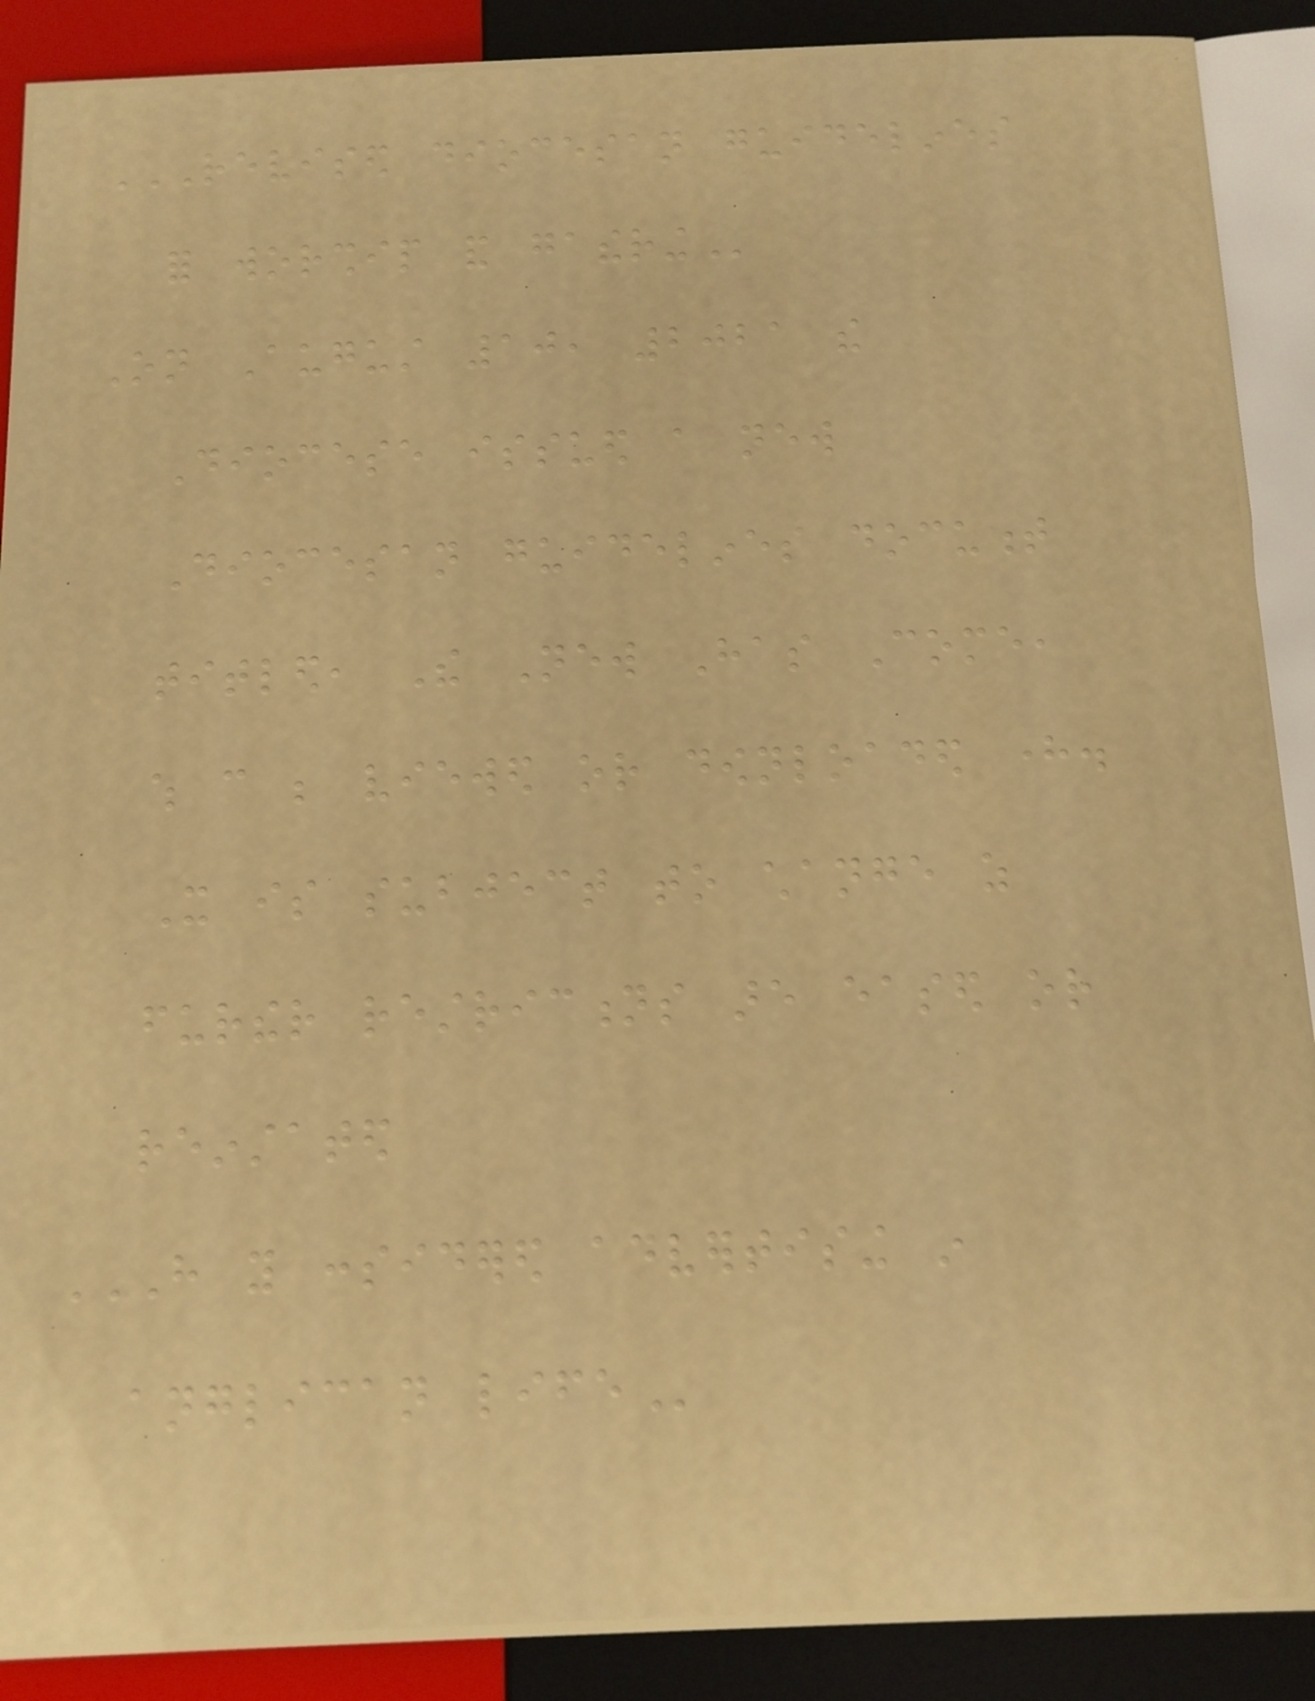REVISED DIOCESAN GUIDELINES
FOR WORSHIP AND GATHERING
On August 10, 2021 the
Diocese issued a new
Diocesan guidelines document
titled, The New Has Come,
which can be viewed or downloaded here.
It is subject to change as
further restrictions are eased or
reinstated
HAVE YOU CONSIDERED ADVERTISING IN
ANGLICAN LIFE
